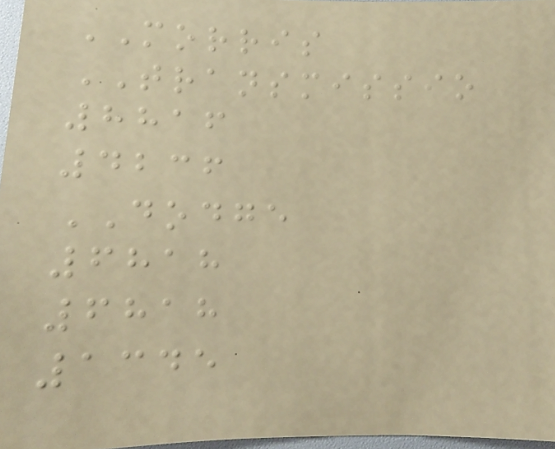MORRIS
TRANSMISSIO
8816
4236
DODGE
6818
6818
1345
